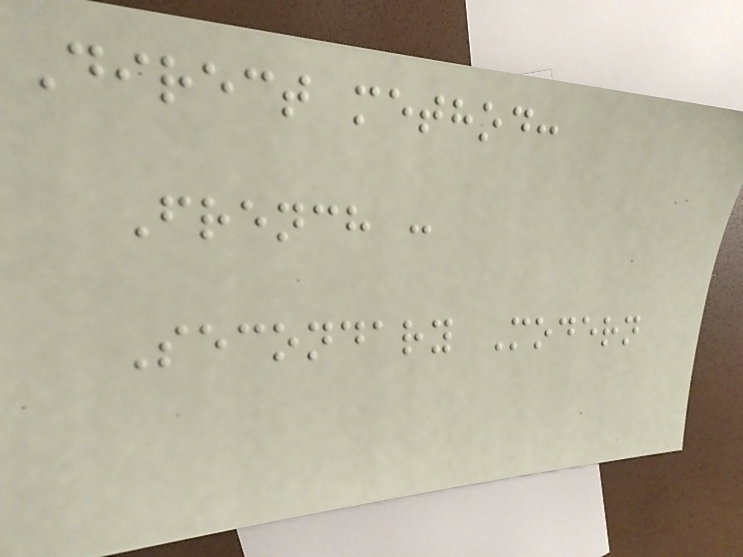Direct method:
French :
Secondary Modern
